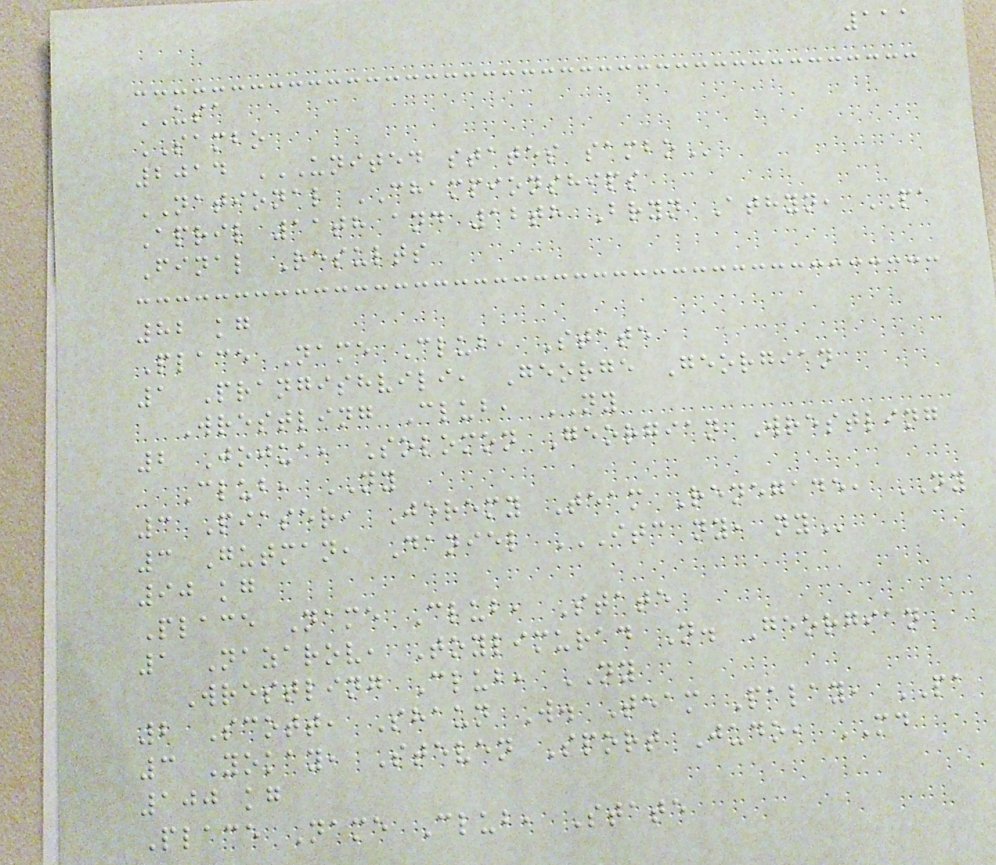111
USA
SAMBO
2014 UNITED STATES SAMBO
NATIONAL CHAMPIONSHIPS
April 11th and 12th Bryn Athyn, PA
Final Results
82 kg
Place Name Club, State
1 Prangishvili, George Georgian
Wrestling Club, NY
2 Jojua, Solomon Georgian Wrestling
Club, NY
3 Piaser, Jeremy Team Renegade, NY
3 Gutman, Daniel ITC NY, NY
90 kg
Place Name Club, State
1 Nazarov, Toylimurad N. Georgian
Wrestling Club, NY
2 Scott, Shaun W. Team Palay, PA
3 Yokay, Steven Sport Judo, MD
100 kg
Place Name Club, State
